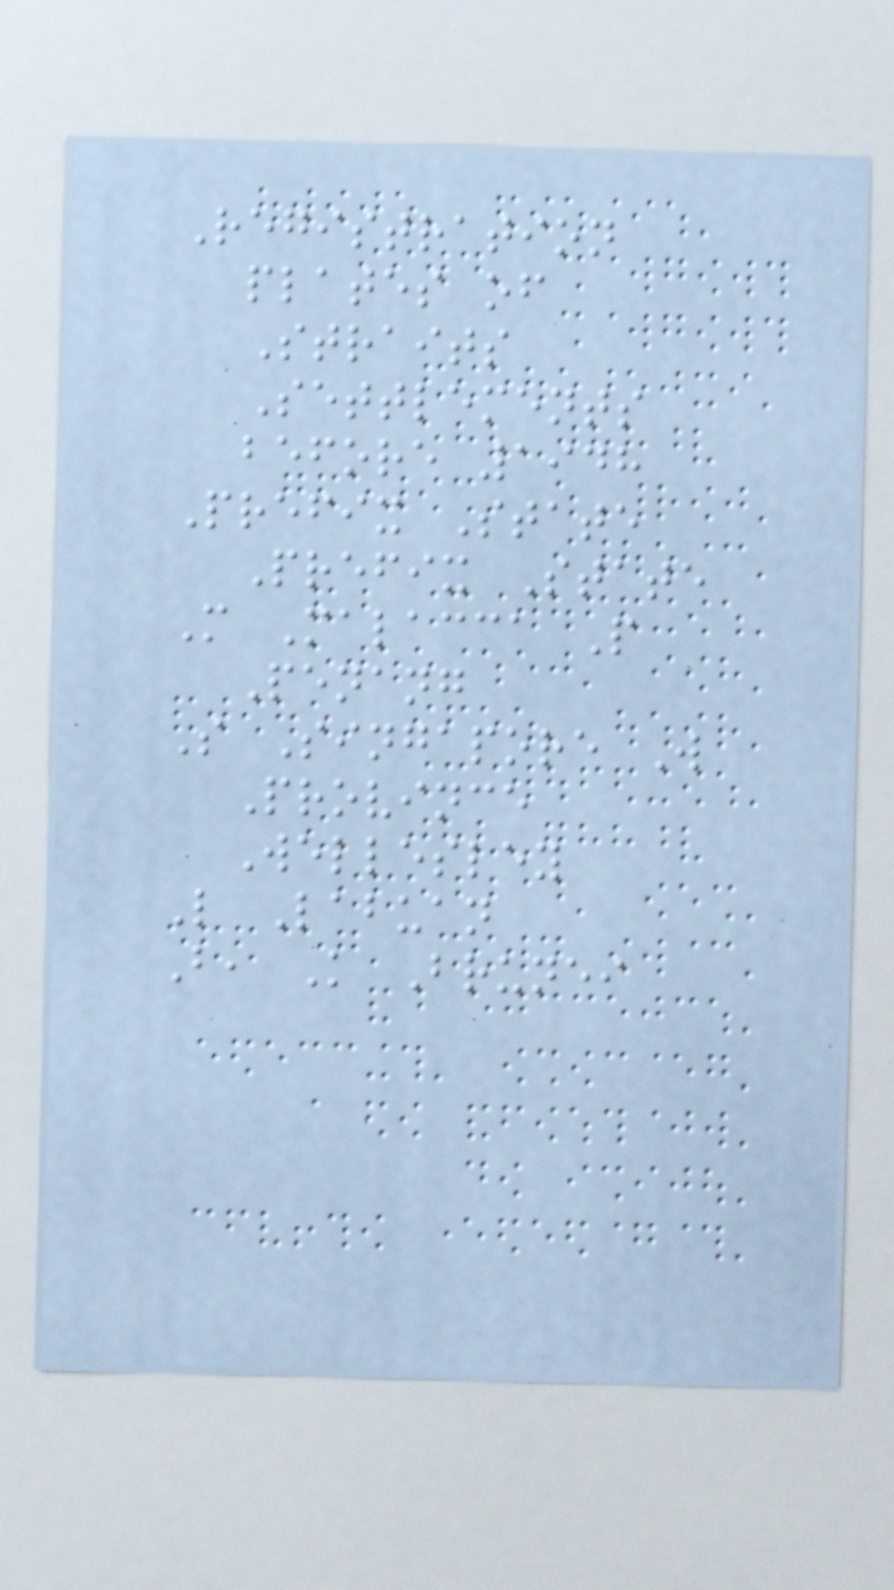Registration
plates of
Straits
Settlements
before 1948
Prefix State
Prefix State
M Malacca P
Penang
S Singapore W
Province
Wellesley
L Labuan
B, K Brunei
